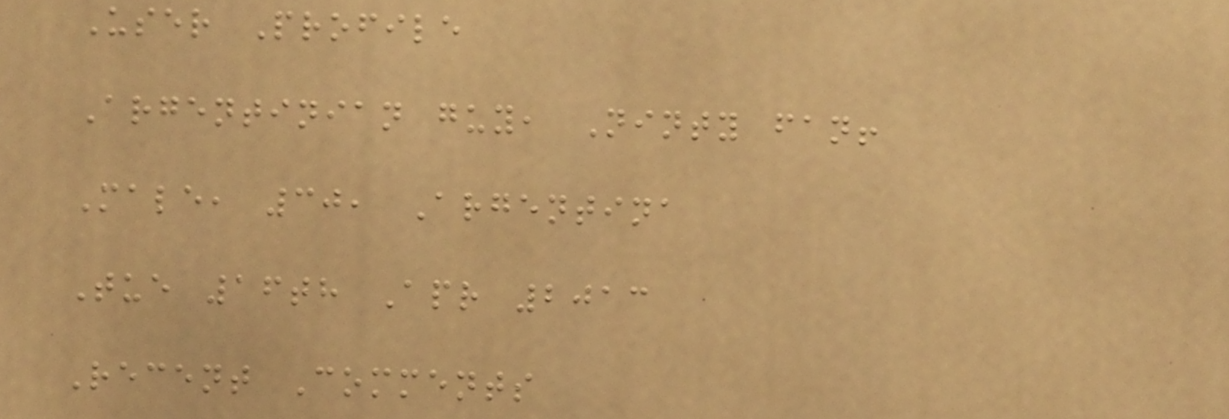User Profile
Argentinian guy, Ninty fan!
Male, 30, Argentina
Tue 16th Apr 2013
Recent Comments
